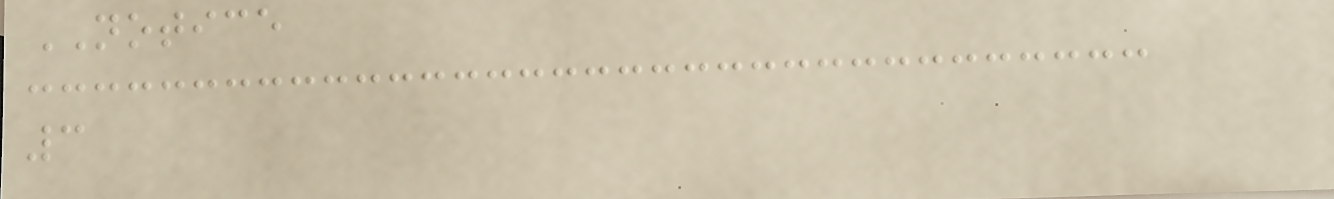NOTICE
3
